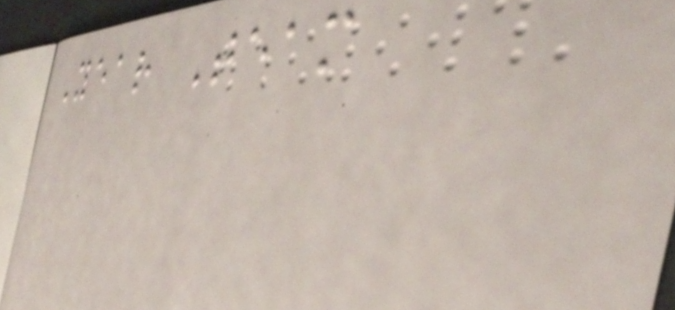Year Team
